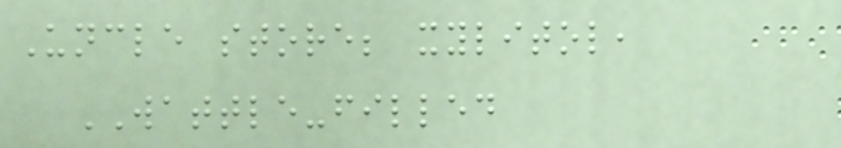Uncle store; xylitol,
WATTLE-filled
